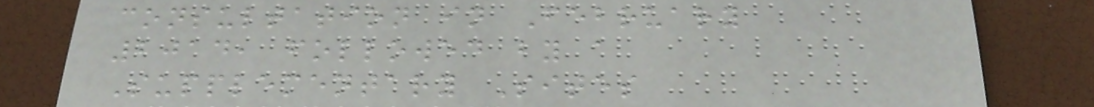consultation in February
2014, followed by a
Supplementary Sites
